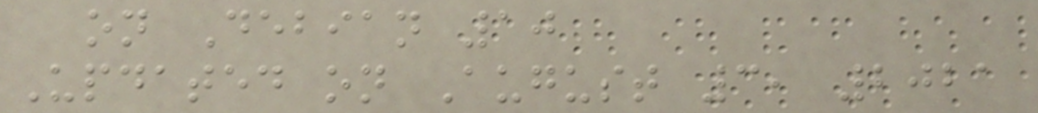on Debian 10
Updated on August 3, 2021
